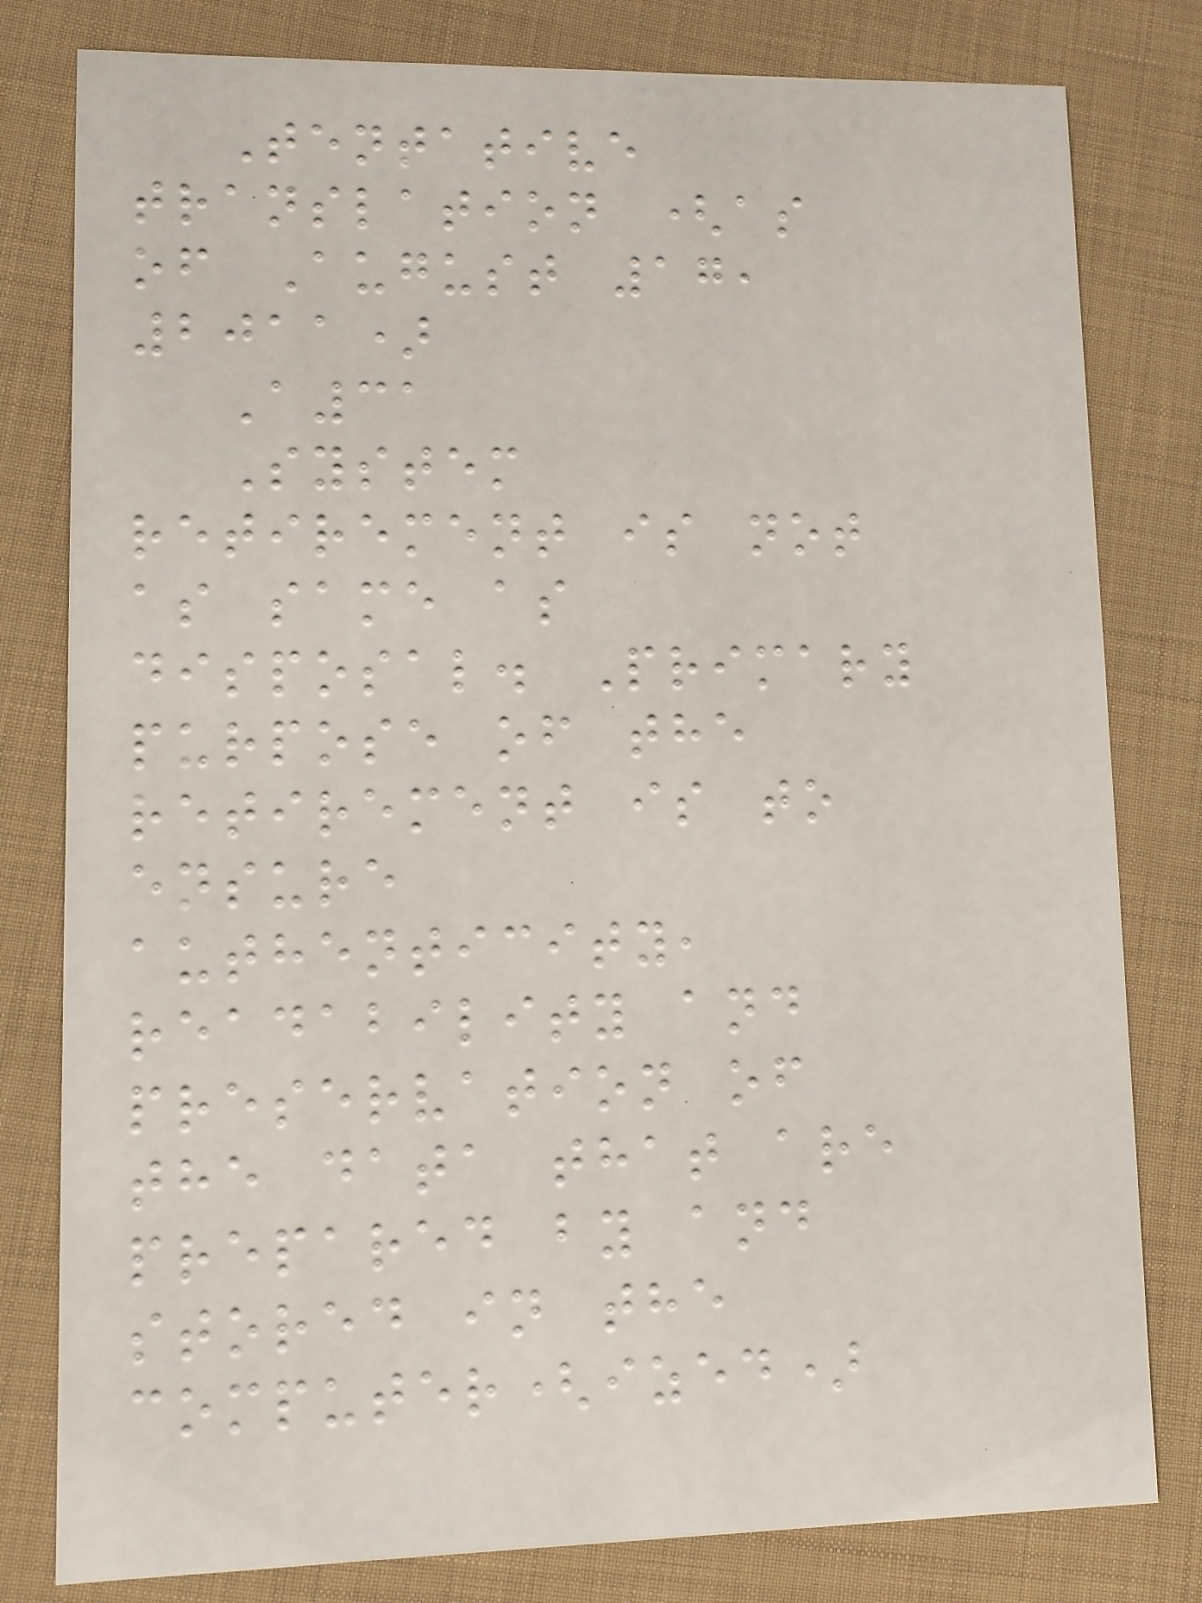Tentative
translation (as
of August 17,
2011)
A31
System
retirement is not
as same as
disposal. Primary
purpose of the
retirement is to
ensure
authenticity,
readability and
preservation of
the data that are
prepared by and
stored in the
computer(ized)
